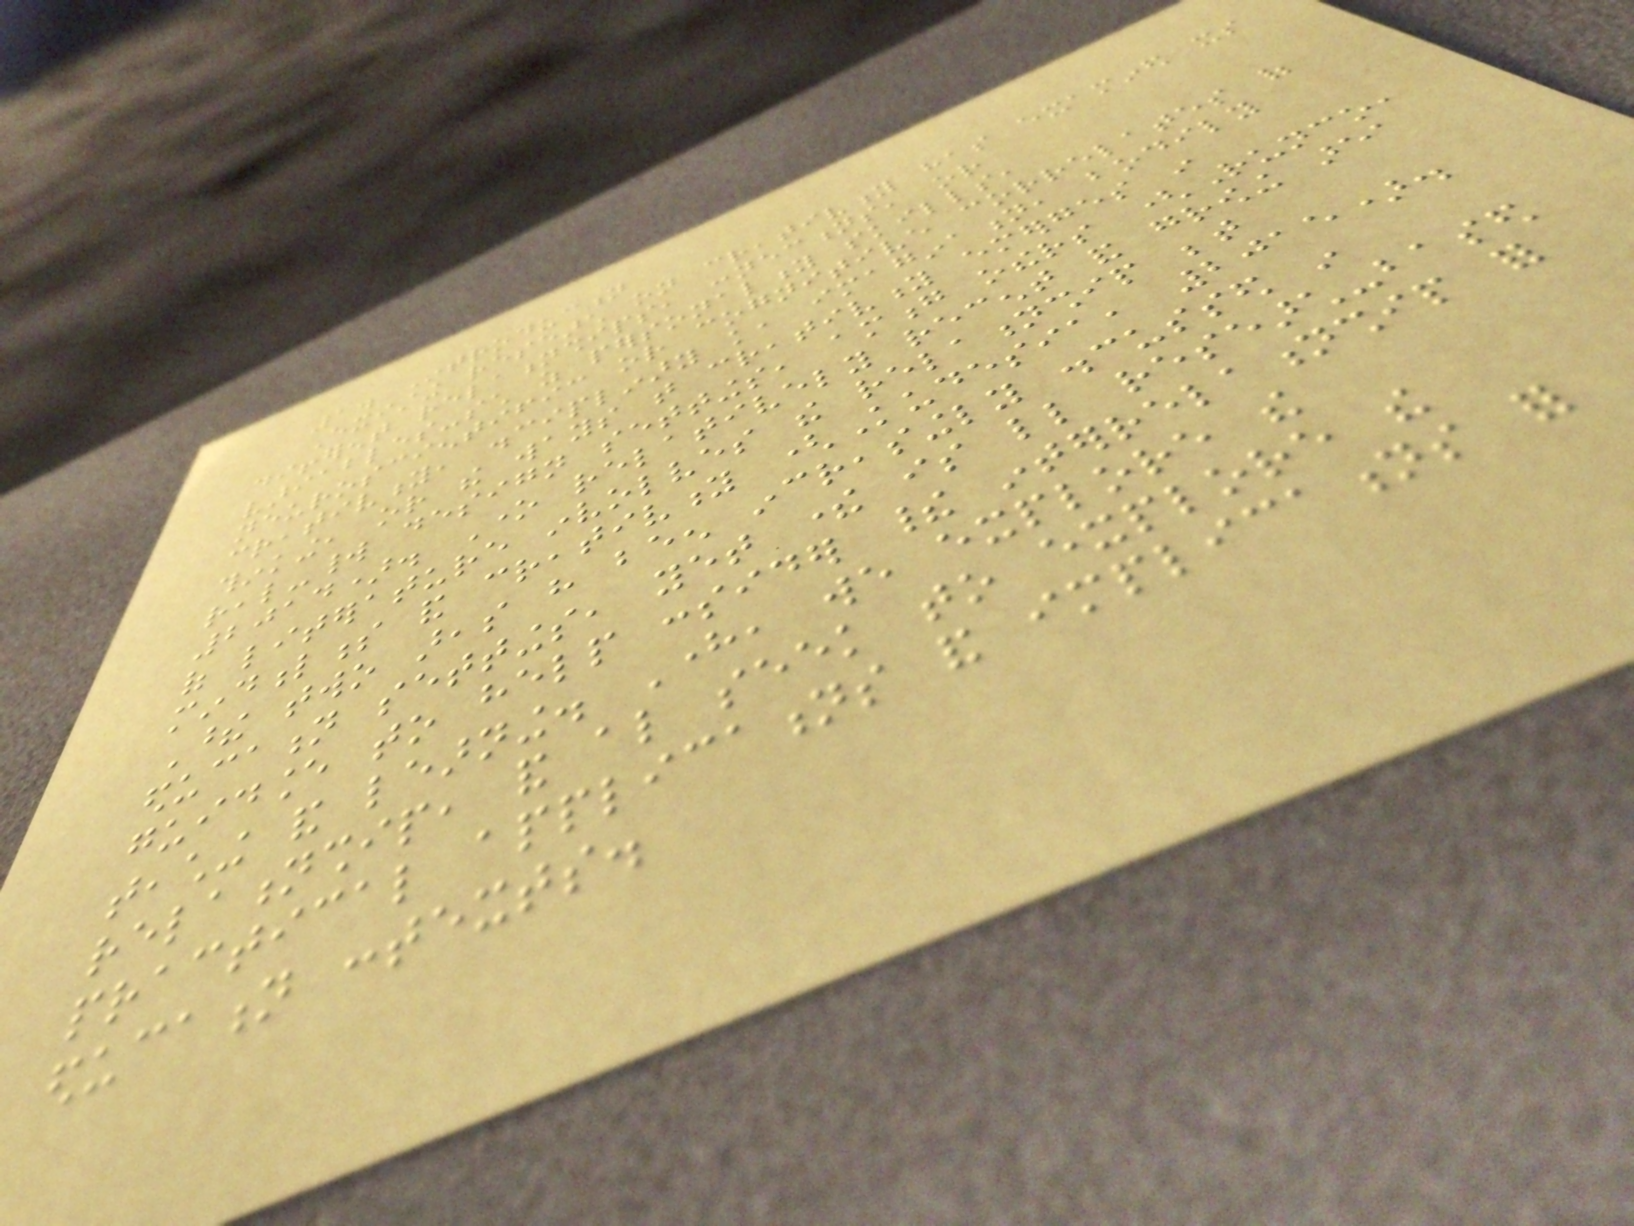1. Introduction
Existing research on creativity has examined its
different relationships, connections, or
variables-such as personality skills,
neuroscientific or cognitive correlates of
creativity, disciplinary knowledge, imagination, bodily
thinking, or the ways that creativity emerges in
real-world design settings, among others (Runco,
2014). One relatively recent and growing area
of literature involves the relationship between
mindfulness and creativity (Kudesia, 2015).
These two areas have been increasingly discussed in
education settings, yet there is little research-based
guidance to help consider their interrelationship for
teaching and learning. Here, we explore the
relationship, and also seek to explore the
practical applications and implications for
education contexts.
